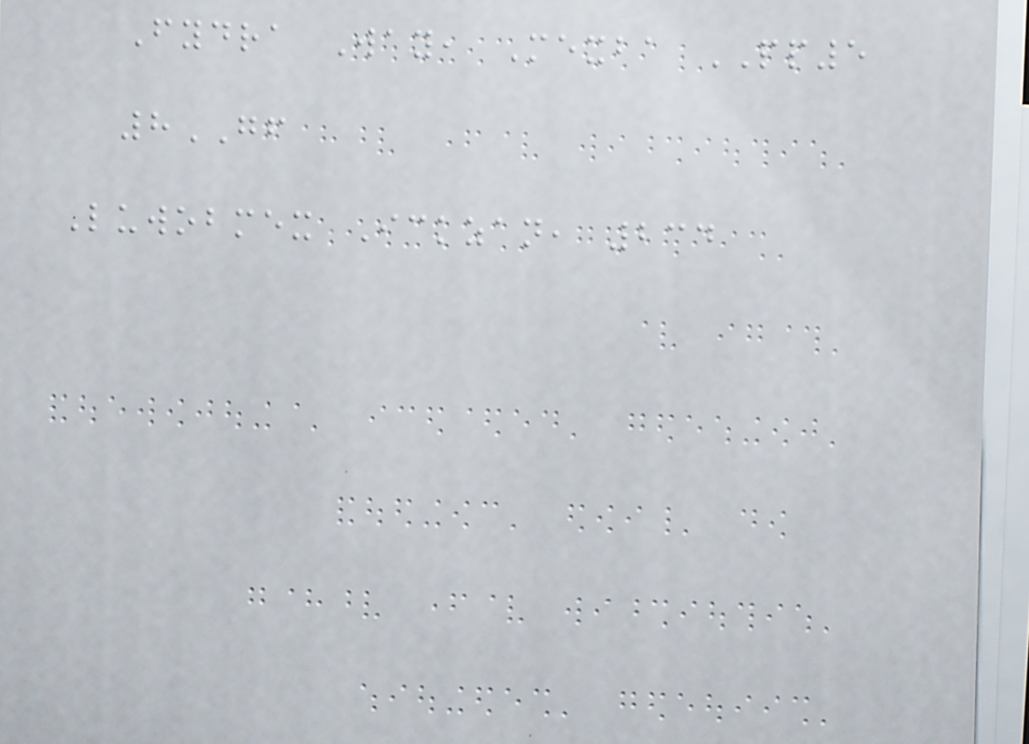Fydra Way, Mexba PP5
8GF
Luwobmex Ickzan, 234
